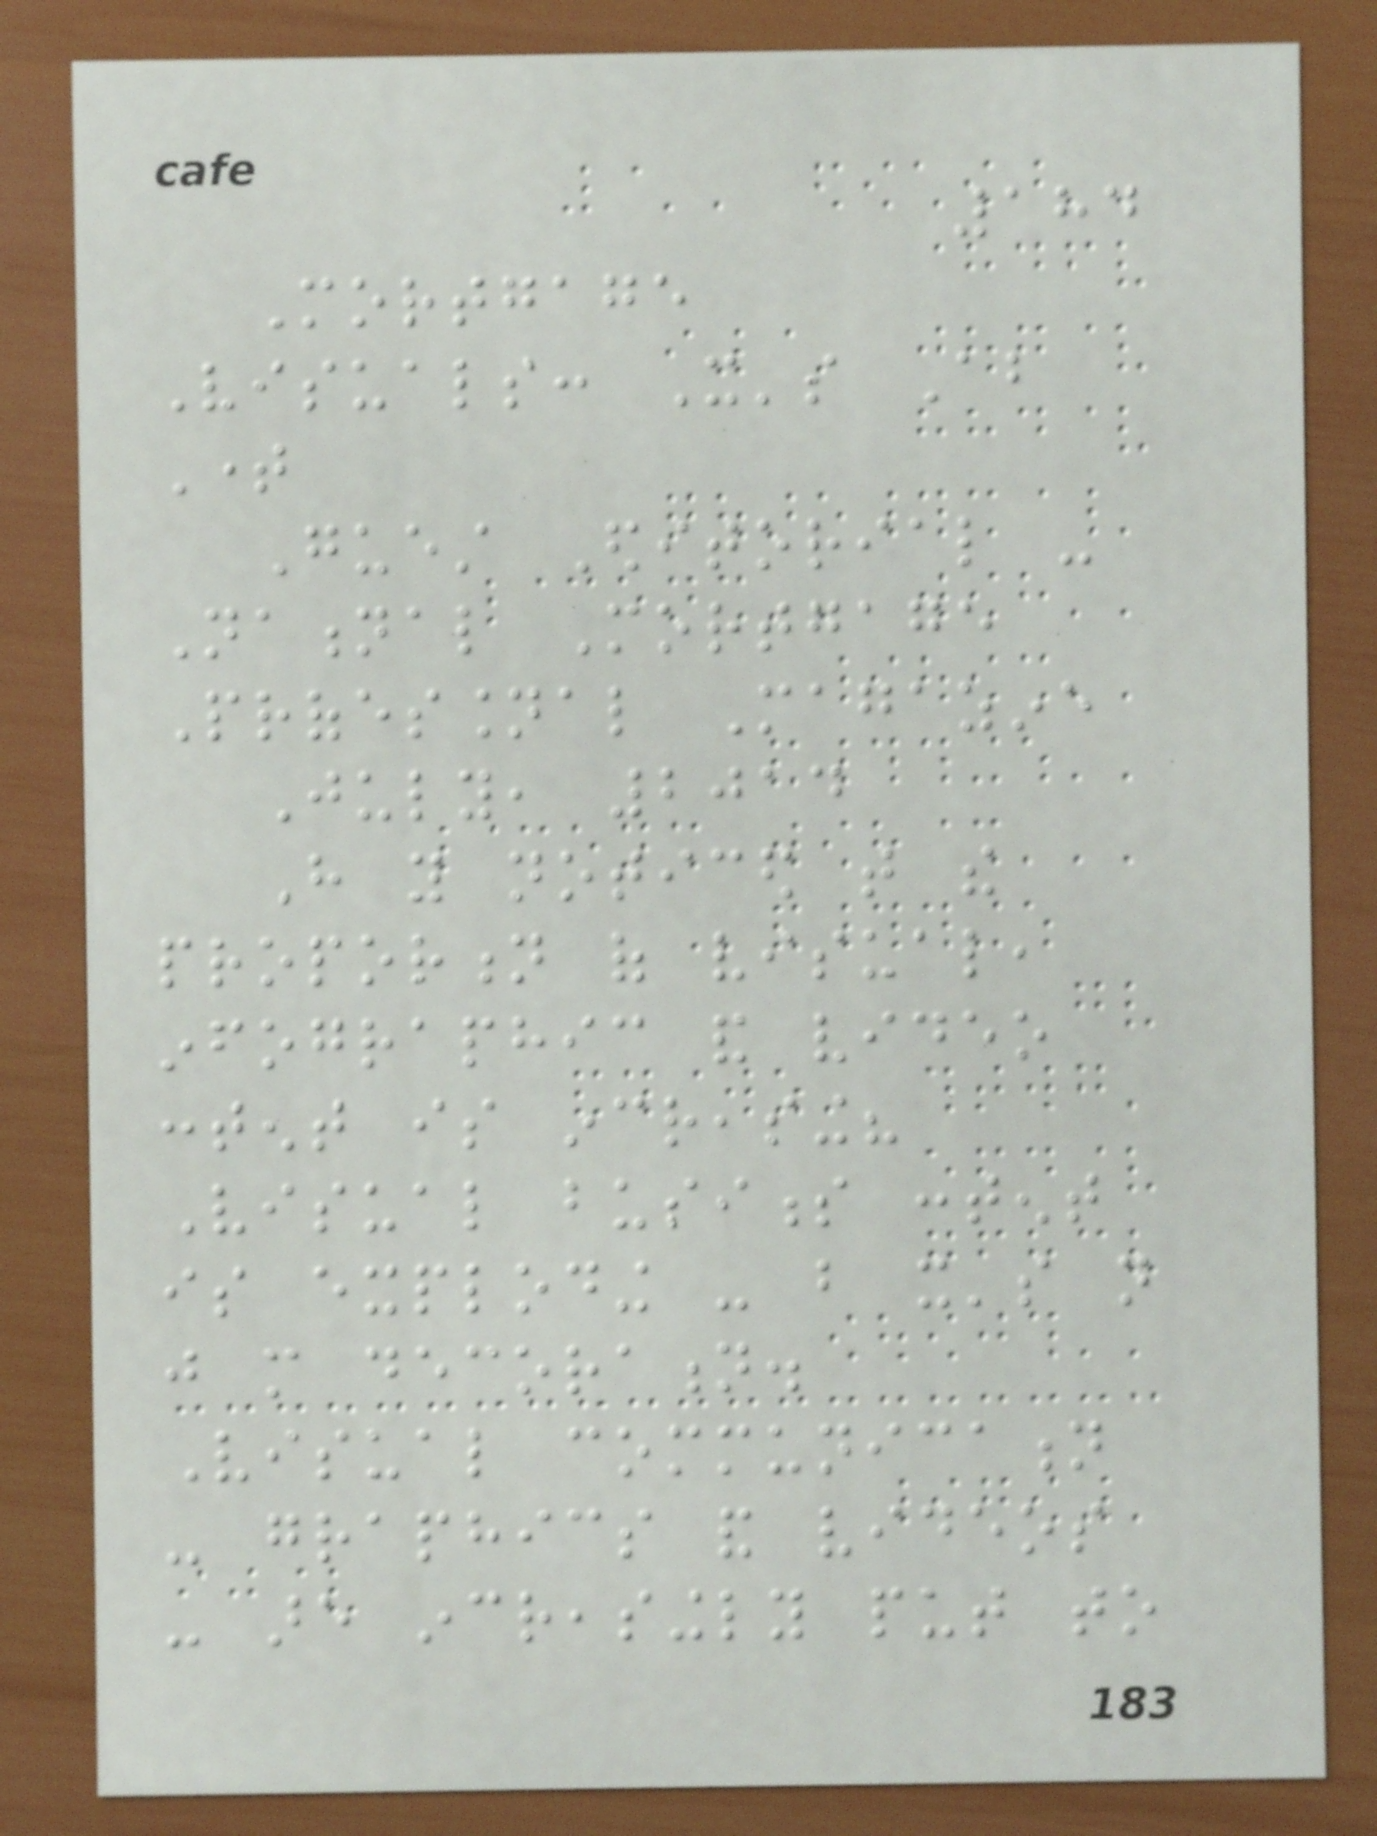184
Mortgage
Visuals: It's About
Time
Guest Editorial -
National Mortgage
Professional Magazine
July, 2014
Have you noticed that the
proportion of visual,
infographic and video
content is increasing?
Visual business content
is exploding - but it's not
just more decoration.
Visual communication
- graphics and videos
- are increasingly put to
